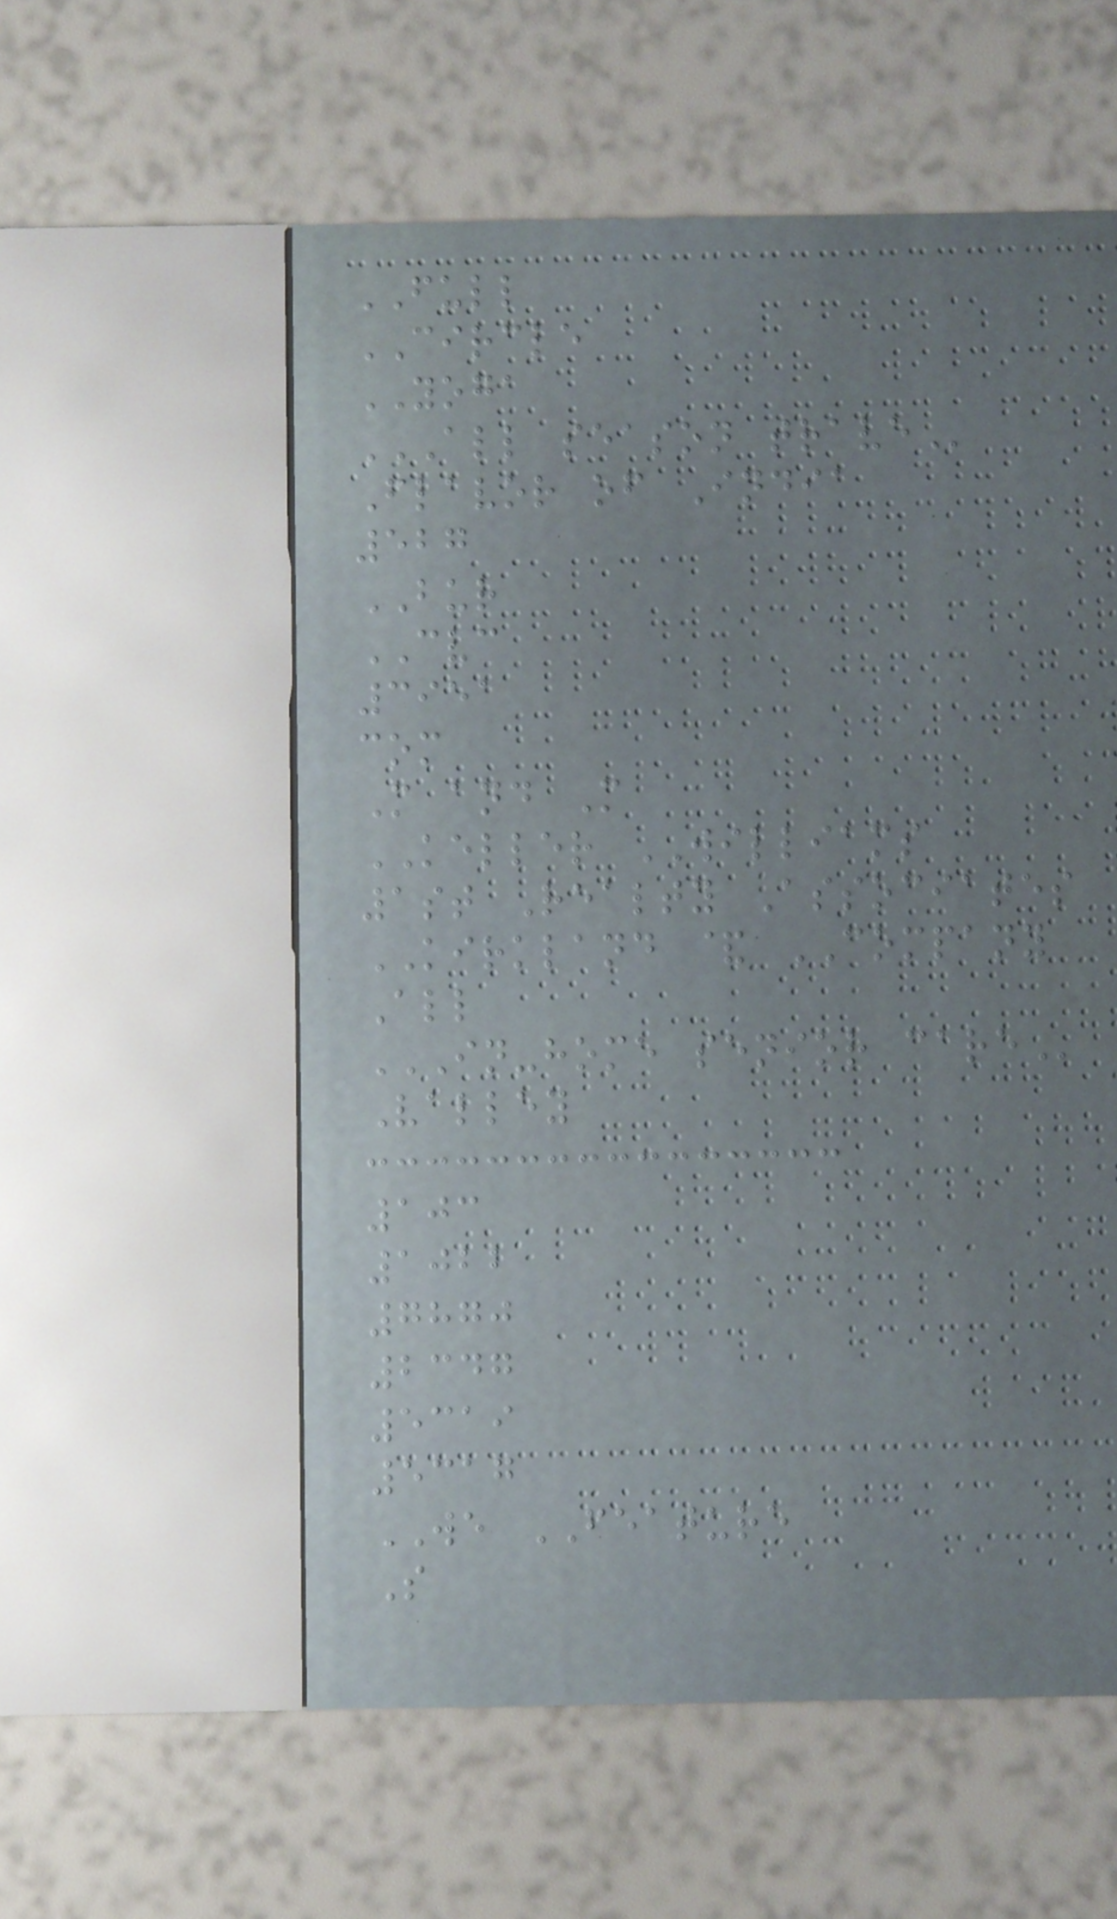FULL
CIRCLE
YOGA
ALL SEASON TRAVE
Flavor of India
527
BUR
CVC
3951
com
M and M
KELLER WILLIAMS
1st Realty Associates
KIRKLAND & COMPANY
All
IN-HOME SENIOR CARE
Valley
103
1022
7870
2347
5319
5317
WE FEATURE
S
